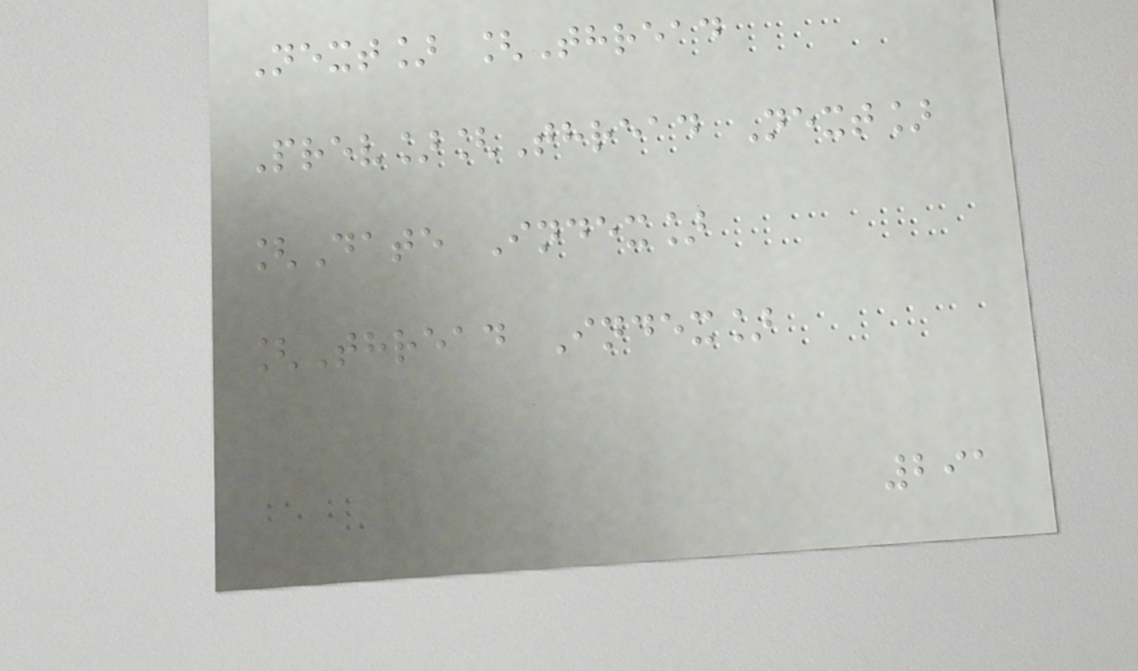Next] [Thread
Prev][Thread Next]
[Date Index]
[Thread Index]
291
